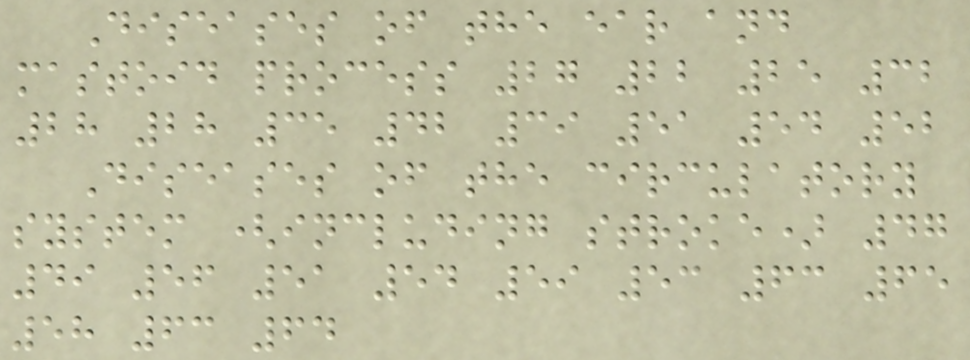Diseases of the ear and
mastoid process 27 22 25 32
28 28 35 42 39 51 54 52
Diseases of the circulatory
system (including stroke) 47
49 56 51 54 59 53 63 65
58 63 64
